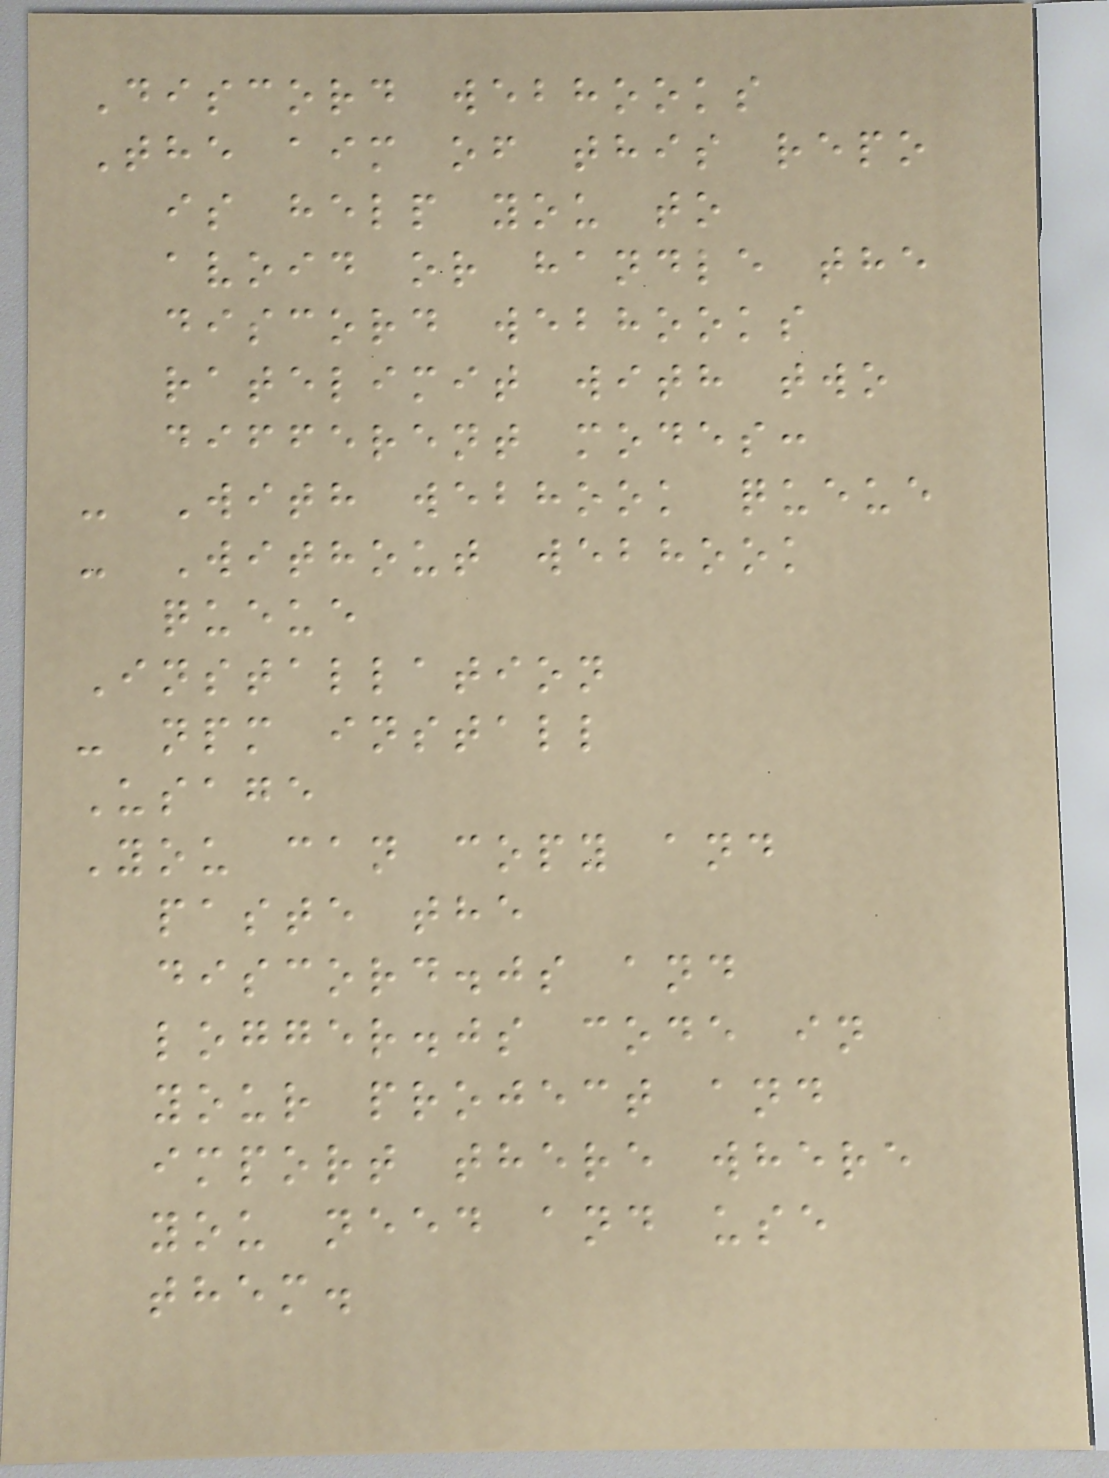Discord webhooks
The aim of this repo
is help you to
avoid or handle the
discord webhooks
ratelimit with two
different modes:
- With webhook queue
- Without webhook
queue
Installation
- npm install
Usage
You can copy and
paste the
discord.js and
logger.js code in
your project and
import there where
you need and use
them.
